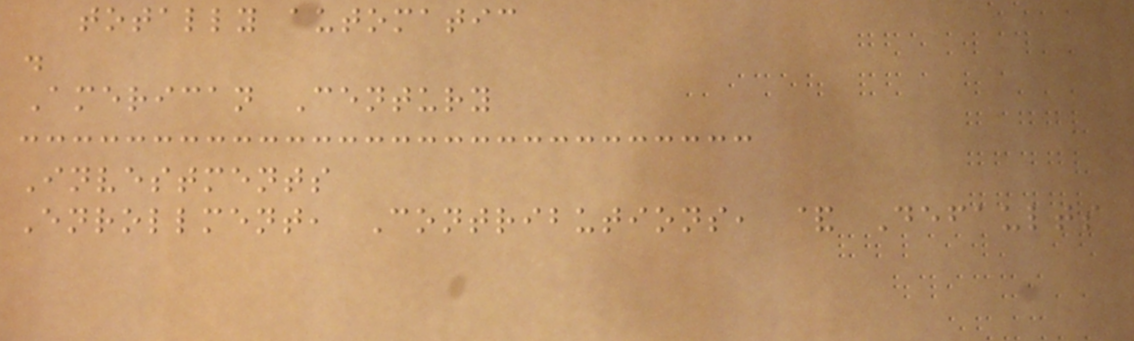totally automatic
.
American Century
Investments
Enrollment, Contributions, & Defaults
